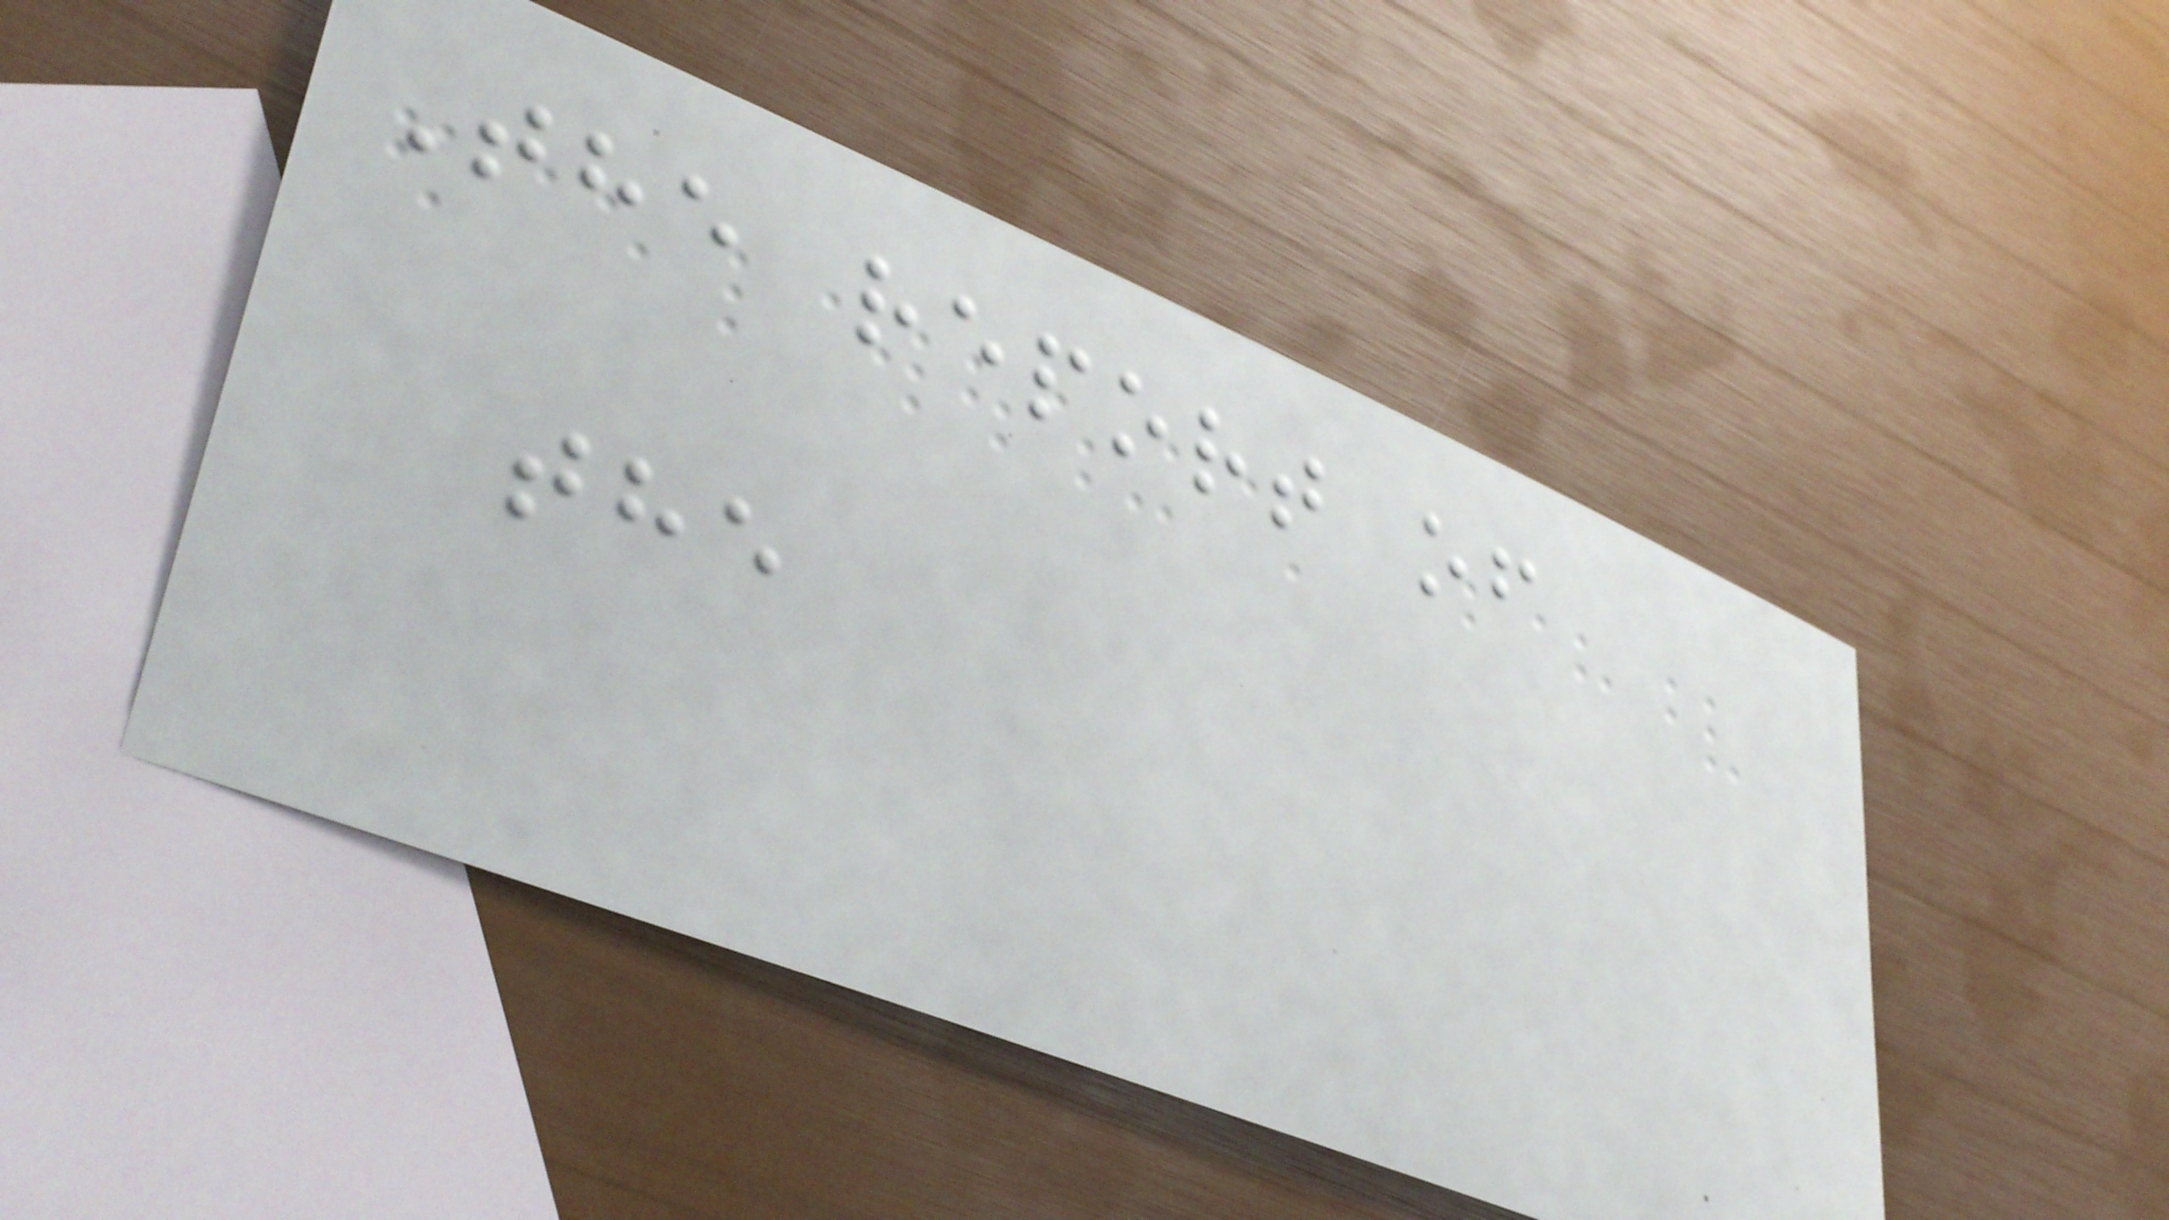The report of
the
